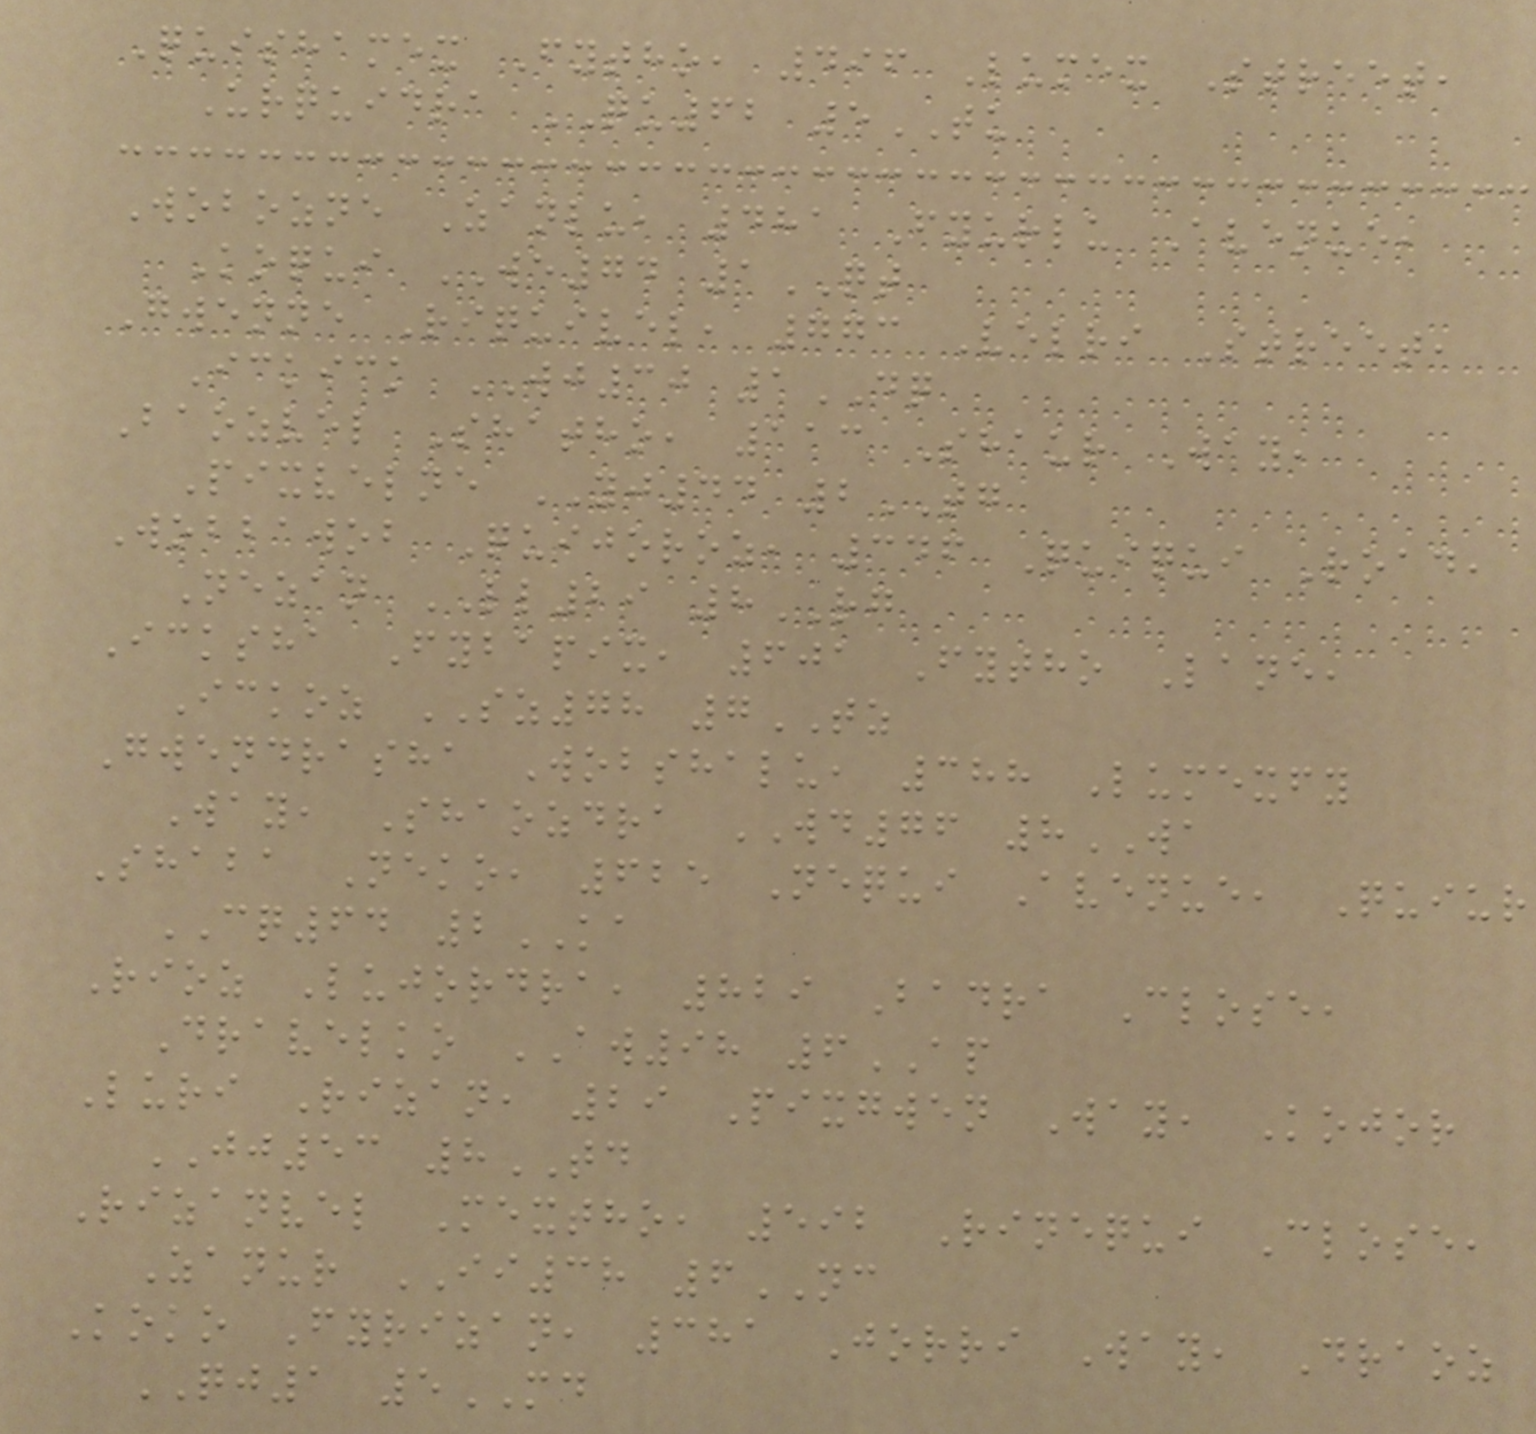Quishamex Fytho, 496 Lumex Street,
Urquidra QU62 5TU
Wobozne Zanlu, 481 Fyurlu Avenue,
Koqui WE74 1QT
Gwenne Riquivel, 773 Velri Street,
Ickick WJ30 1DQ
Baozvel Shatho, 113 Shaur Way,
Pixvelne YJ44 2TG
Wobbawob Quijoroz, 346 Quiqui Road,
Nezan LL29 8RG
Icksha Fybapix, 601 Fytho Lane,
Ickoz SZ78 7TZ
Gwendrasha Wobshalu, 388 Lumexfy
Way, Shaozdra WD76 8WA
Shaba Neko, 625 Nequi Avenue, Quiur
CQ64 2KA
Rioz Lujordra, 829 Badra Close,
Dravelko AW98 6AP
Luri Rizan, 29 Pixgwen Way, Kojor
JJ53 8TD
Rizanvel Mextho, 592 Rinequi Close,
Zanur II38 6NC
Koko Fyrizan, 381 Jorri Way, Draoz
QJ1 5MD
